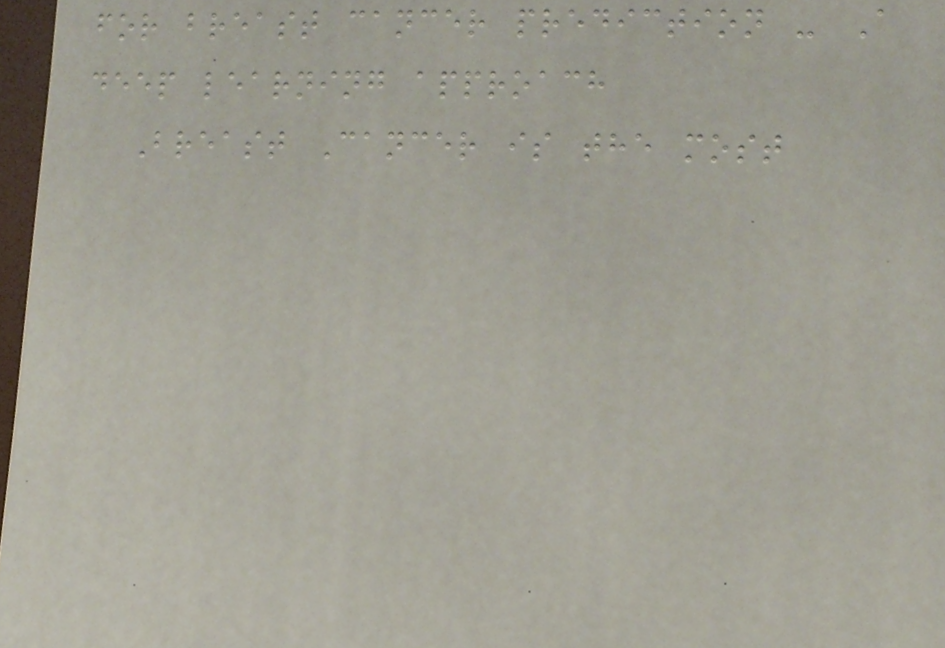for breast cancer prediction - A
deep learning approach
Breast Cancer is the most
